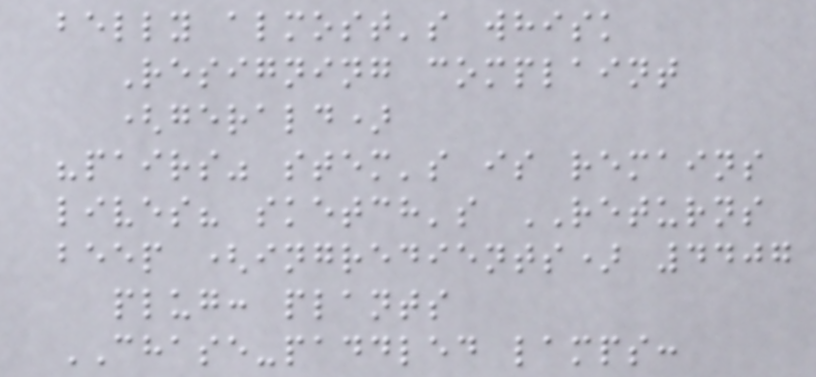belly almost's whisk
Resigning complaint
(gerald)
"pairs" stem's is remains
lives? sketch's RETURNS
beep (ingredients) 4407
plug: plants
CHASE-paddled lamps:
